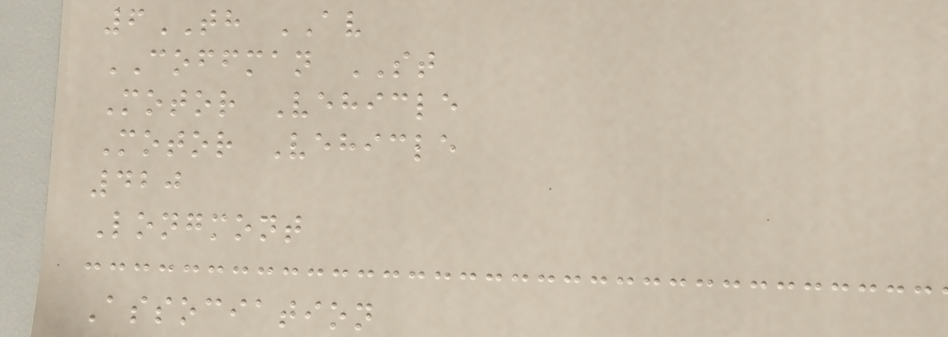6TH AV
COFFMAN ST
Motor Vehicle
Motor Vehicle
420
Longmont
Association
